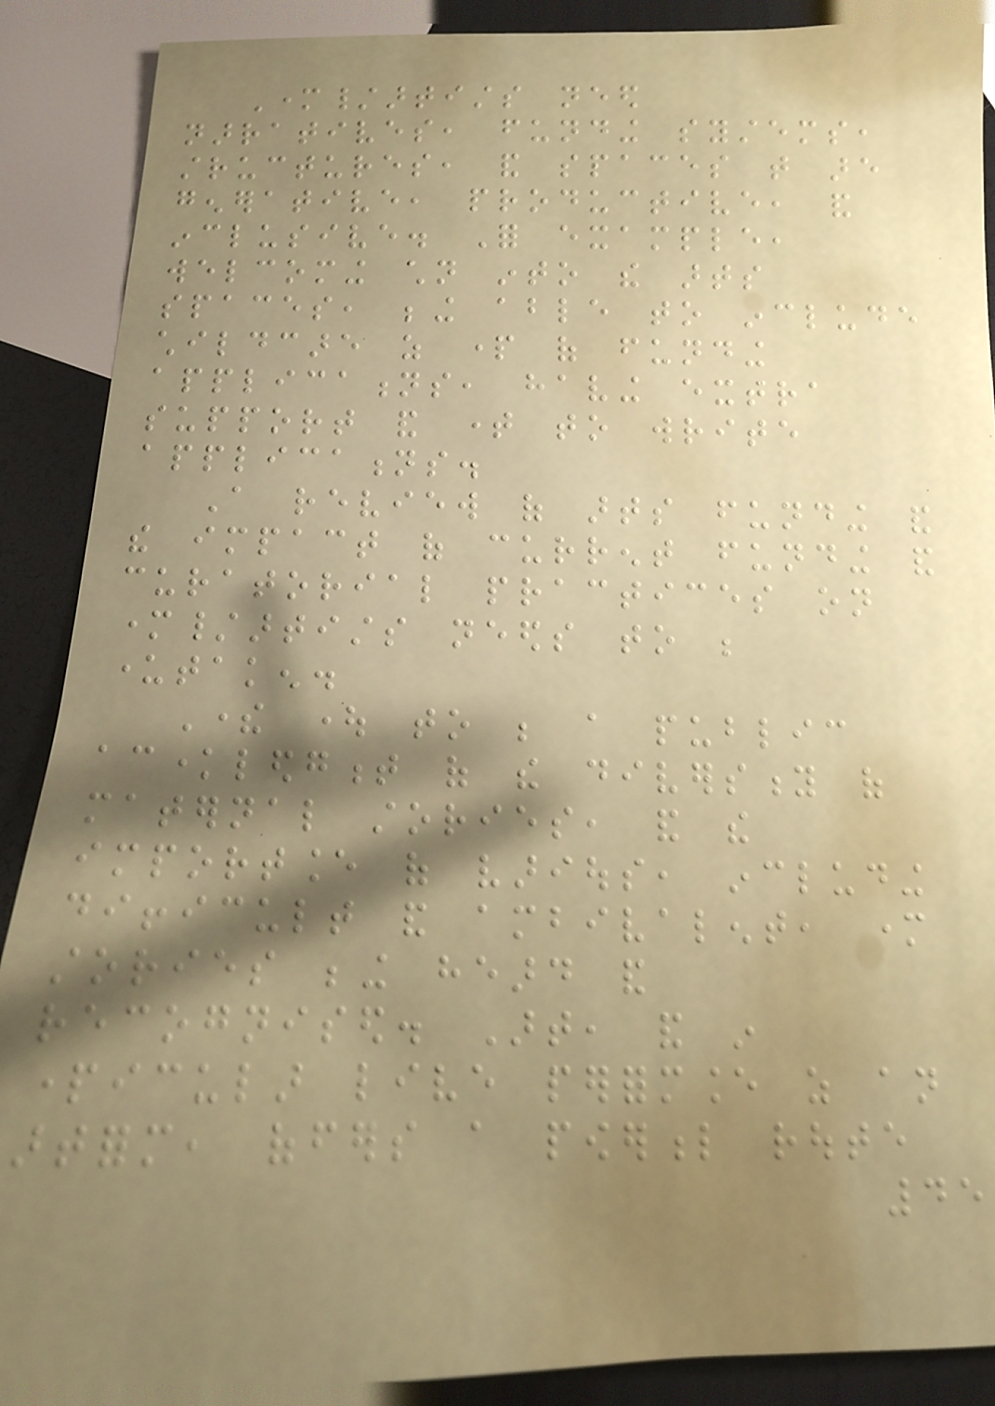Mother/artists need
narratives, funding systems,
structures, and spaces that are
generative, productive, and
inclusive. For example,
welcoming children into the arts
spaces, being able to include
childcare as part of funding
applications, having extra
support and time to write
applications.
A review of arts funding and
the impact of current funding and
curatorial practices on
mother/artists needs to be
undertaken.
There ought to be a public
acknowledgment of the diversity of
maternal stories, and the
importance of various, including
difficult and ambivalent, mother
stories being heard and
recognised. Art, and in
particular live performance as an
artform, offers a powerful route
45
